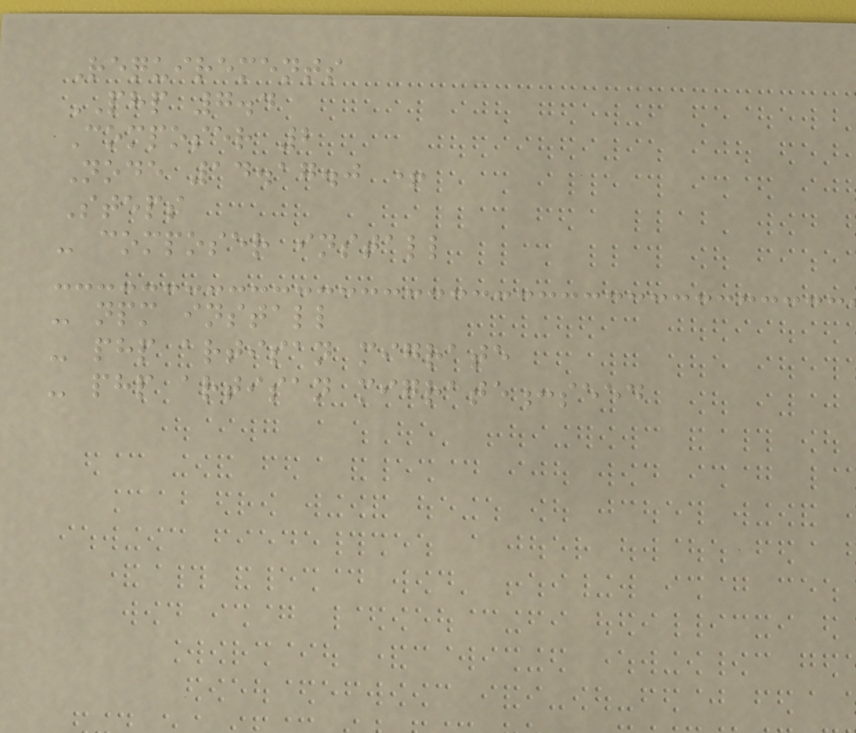Requirements
PHP 7.4
Composer 2
Node 14.17.0 +
Steps
- composer install
- npm install
- php artisan migrate
- php artisan migrate:seed
